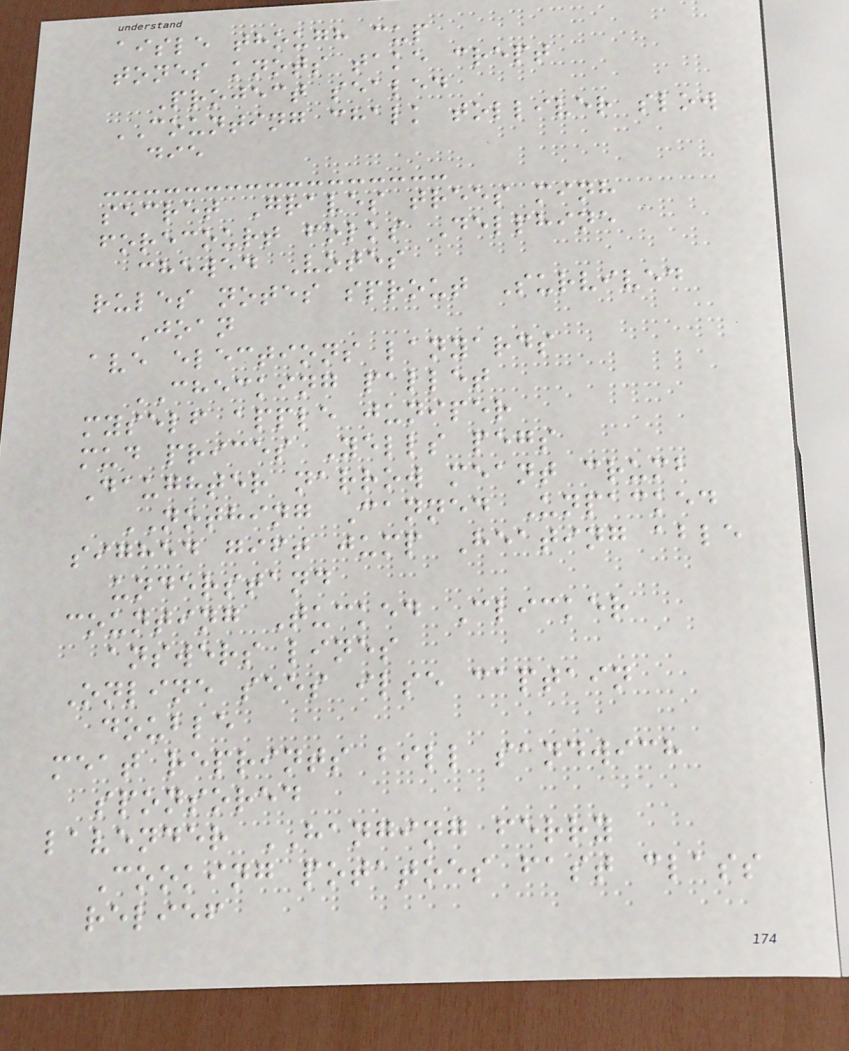aisle though cup
tones knots take crept
Project sealed
COUNTING chalk tolliver slow
die
secret Graves trees minh
forecourt folks Delphine
chewed Votes
rules notes sprout Survived
Joan
ave elections lanyards
CHECKING pallet
myself apple juniper
mud prices Yells pegs
Daughter narrow meant crumb
NOTHING Canned Unpacked
sighed gift jump Heating able
understand
counting Tucked Clicker
answers lines
Online sees ilse captain
double
meat reprints bill sandwich
sponsored
lavender HANGING ferry
Cooking potatoes fast class
relief
